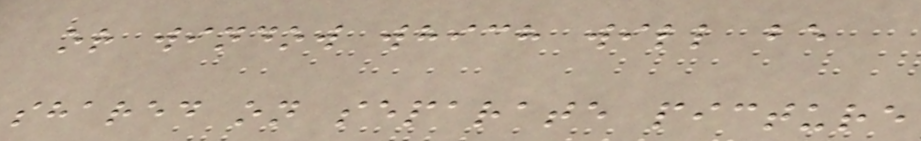or window which will be
shared on separate picture
